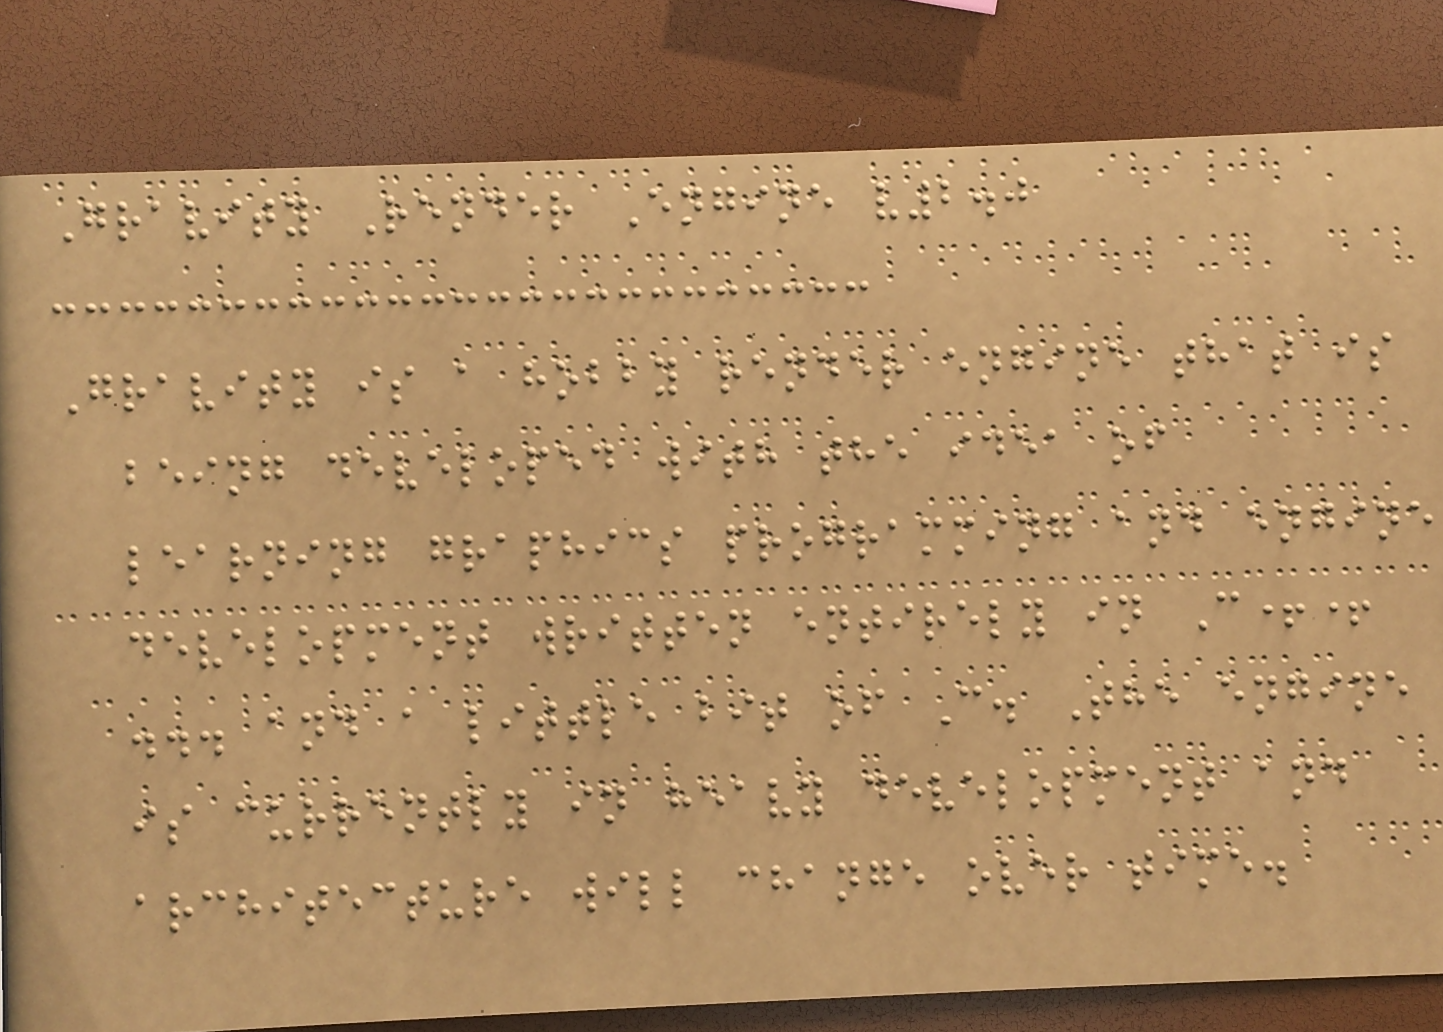Gravity Render Engine v2.0
Gravity is a hobby render engine that is
being developed with the idea of
learning graphics programming and engine
development written entirely in C++
... and a little bit of C. The engine
is currently in heavy development and
architecture will change over time.
